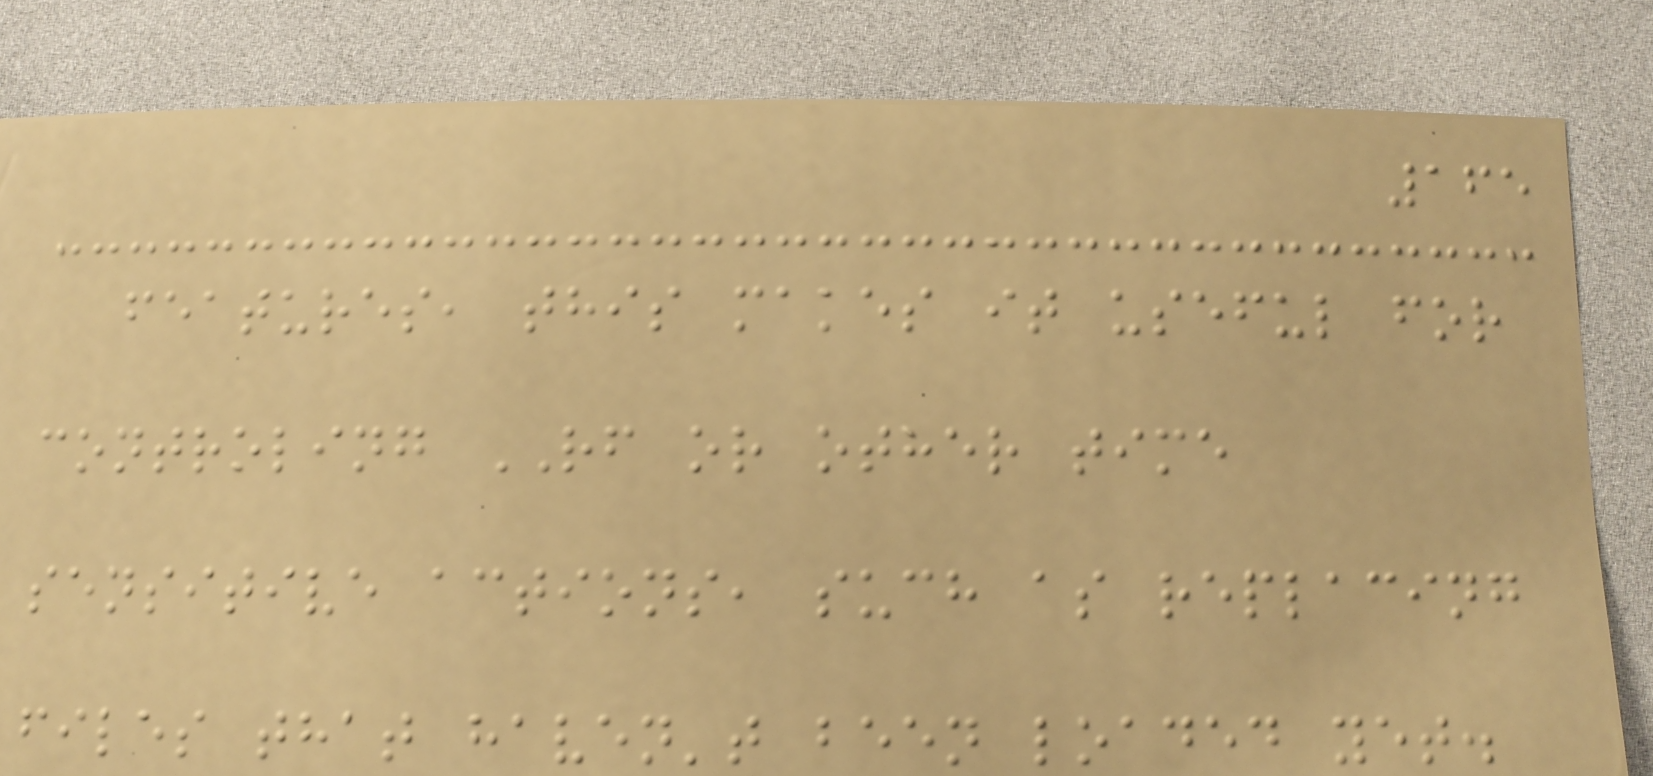165
features, this makes it useful for
controling RF or other time
sensitive actions, such as replacing
files that haven't been loaded yet.
